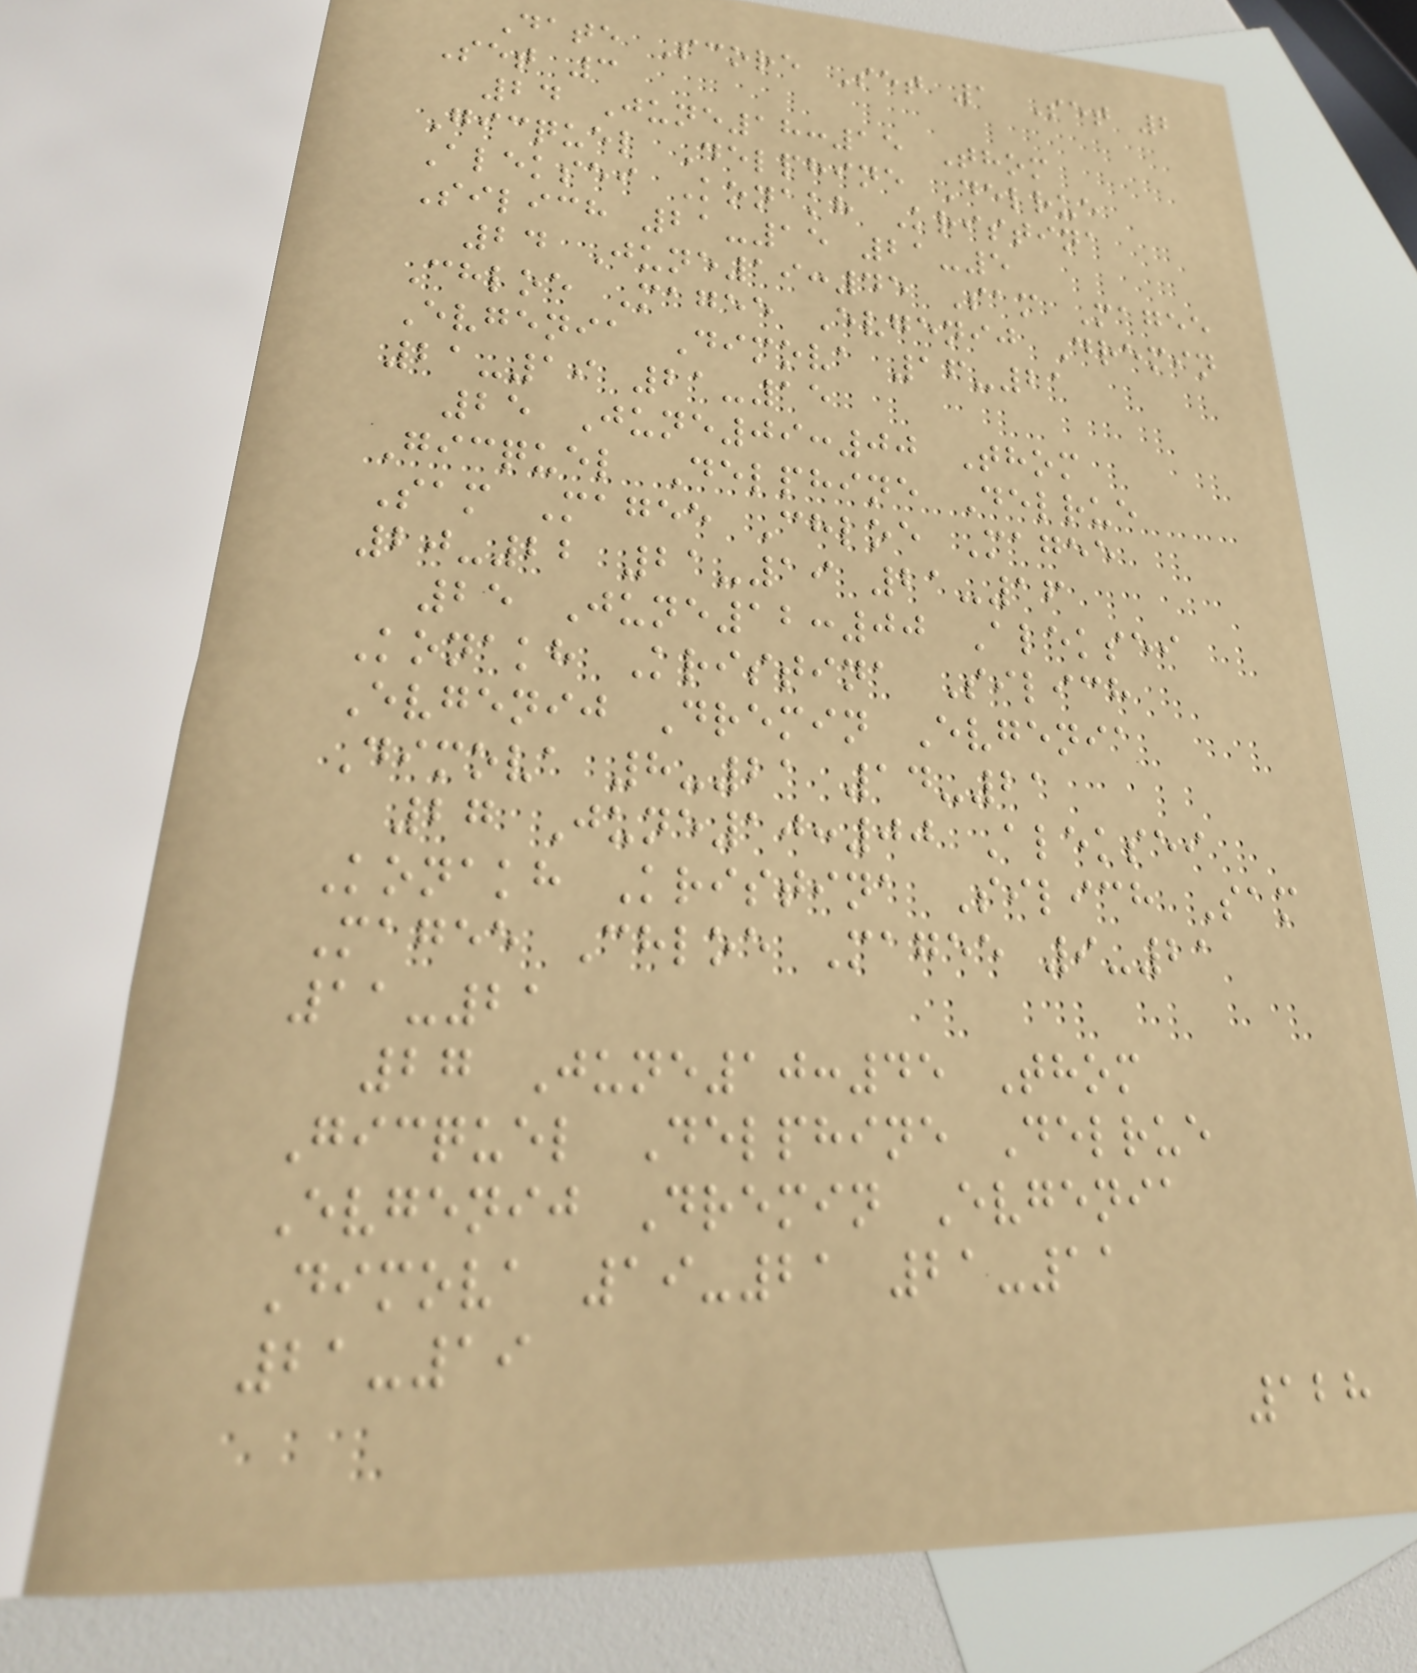Date Score Set 1 Set 2
Set 3
24 June18:15 Thom
Gicquel Delphine Delrue
Aleksei Konakh Kristina
Silich 21-15 21-5
24 June19:45 Sam Magee
Chloe Magee Evgenij Dremin
Evgenia Dimova 16-21
21-19 21-15
25 June09:00 Thom
Gicquel Delphine Delrue
Sam Magee Chloe Magee
20-22 21-19 21-16
25 June12:00 Aleksei
Konakh Kristina Silich
Evgenij Dremin Evgenia
Dimova 8-21 14-21
27 June10:00 Aleksei
Konakh Kristina Silich Sam
Magee Chloe Magee 9-21
11-21
27 June10:45 Thom
Gicquel Delphine Delrue
Evgenij Dremin Evgenia
Dimova 19-21 21-11
21-19
128
